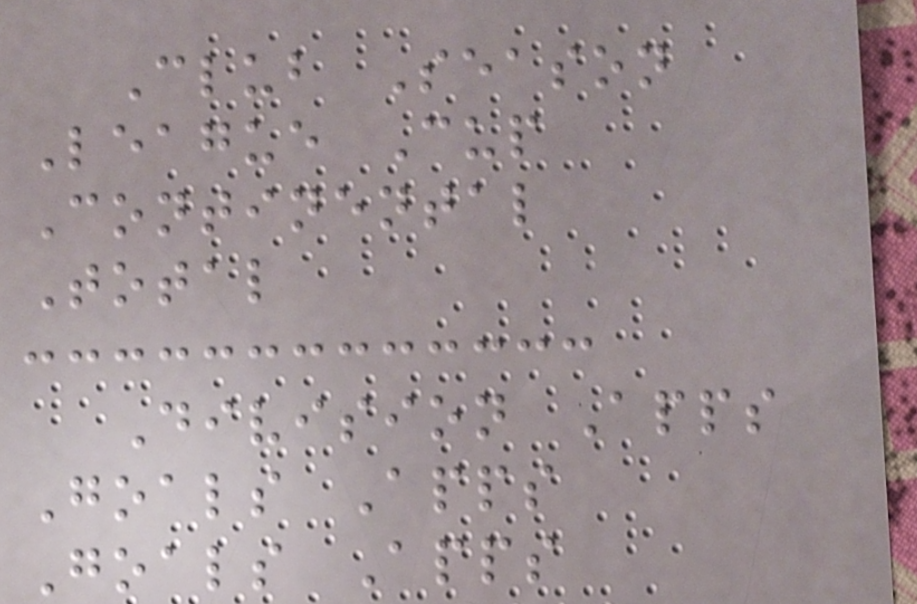Club Season
League Cup
Continental
Total
Division Apps
Goals Apps
Goals Apps
